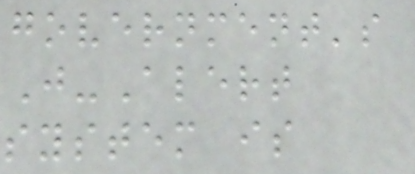government's
J-Alert
system is
